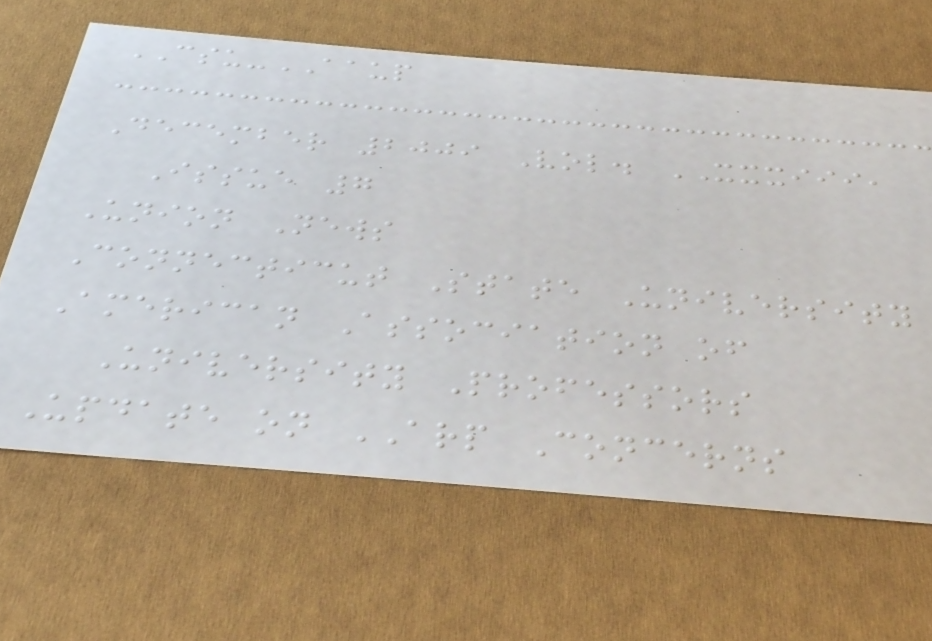CSU-AAUP
December 2009 Vol. XXXIII,
Issue 7
Union News
Connecticut State University
American Association of
University Professors
Update on ARP Concerns
